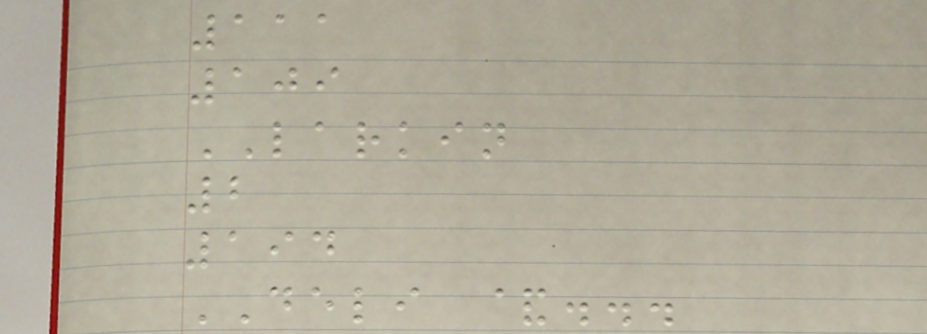111
109
LARKIN
2
194
DELI &...
